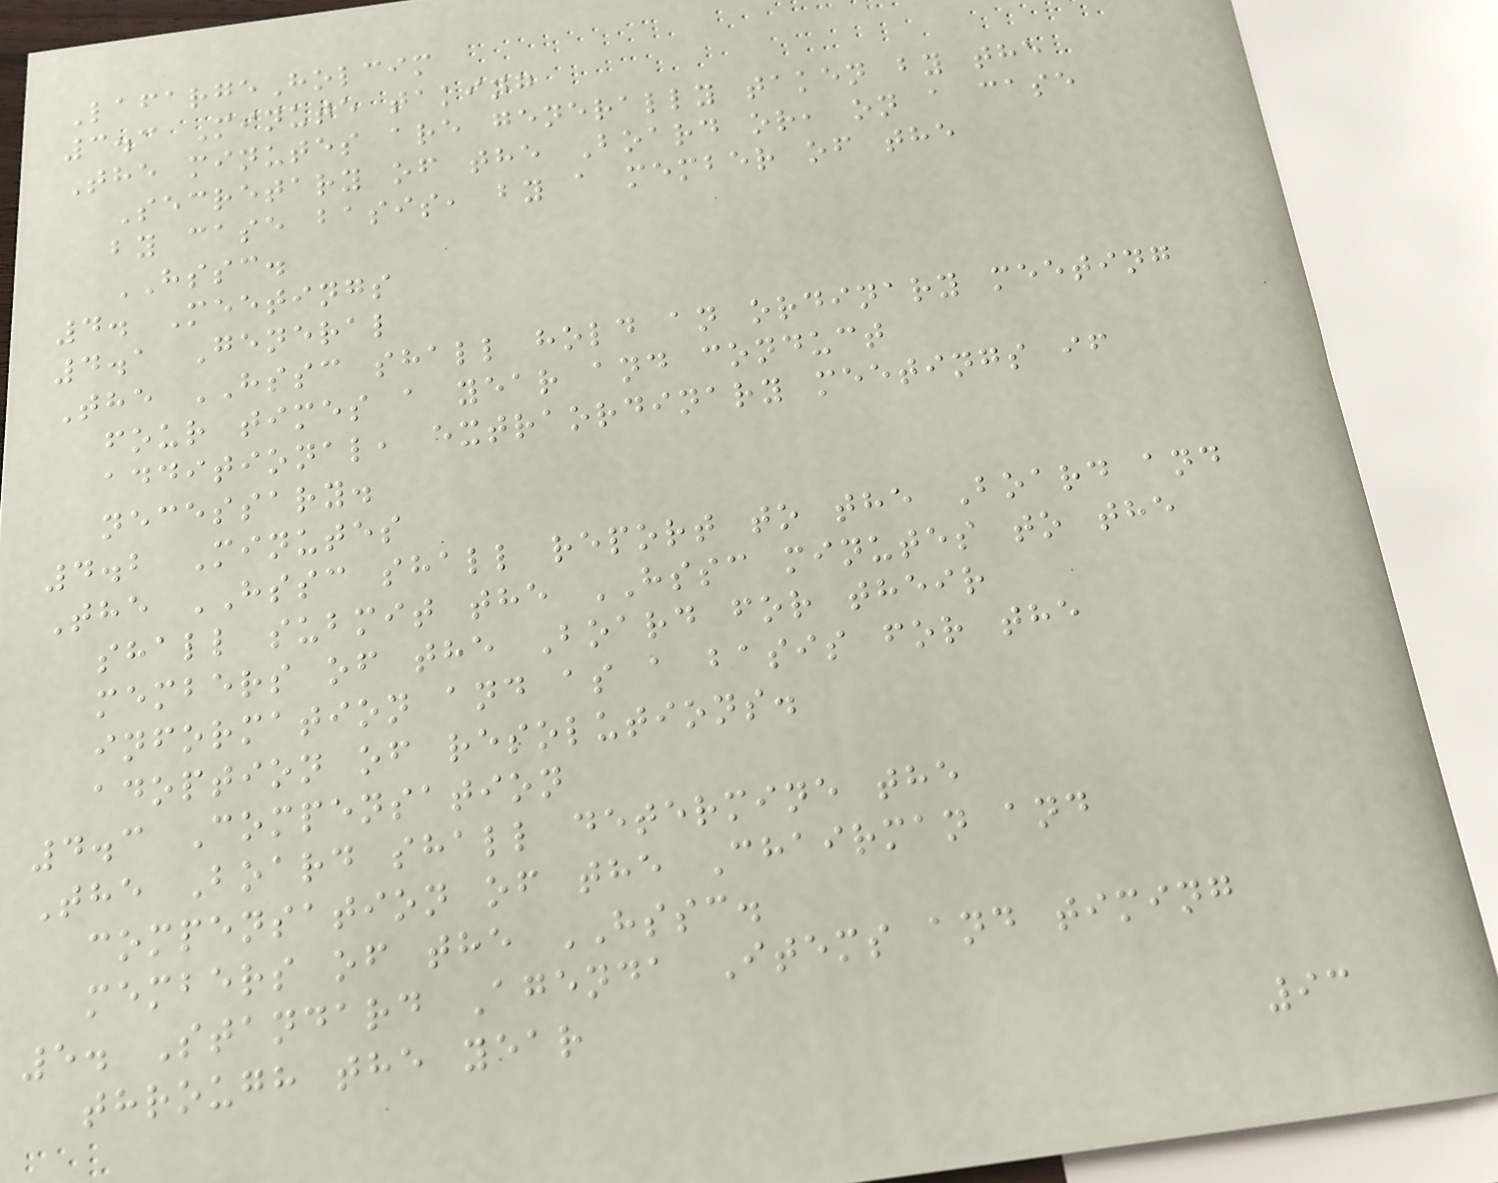LafargeHolcim
3.3 Minute taking
The minutes are generally taken by the
Secretary of the Board or, on a case
by case basis, by a member of the
HSSC.
4. Meetings
4.1 General
The HSSC shall hold an ordinary meeting
four times a year and conduct
additional, extraordinary meetings if
necessary.
4.2 Minutes
The HSSC shall report to the Board and
shall submit the HSSC minutes to the
members of the Board for their
information and as a basis for the
adoption of resolutions.
4.3 Compensation
The Board shall determine the
compensation of the Chairman and
members of the HSSC.
5. Standard Agenda Items and timing
through the year
93
